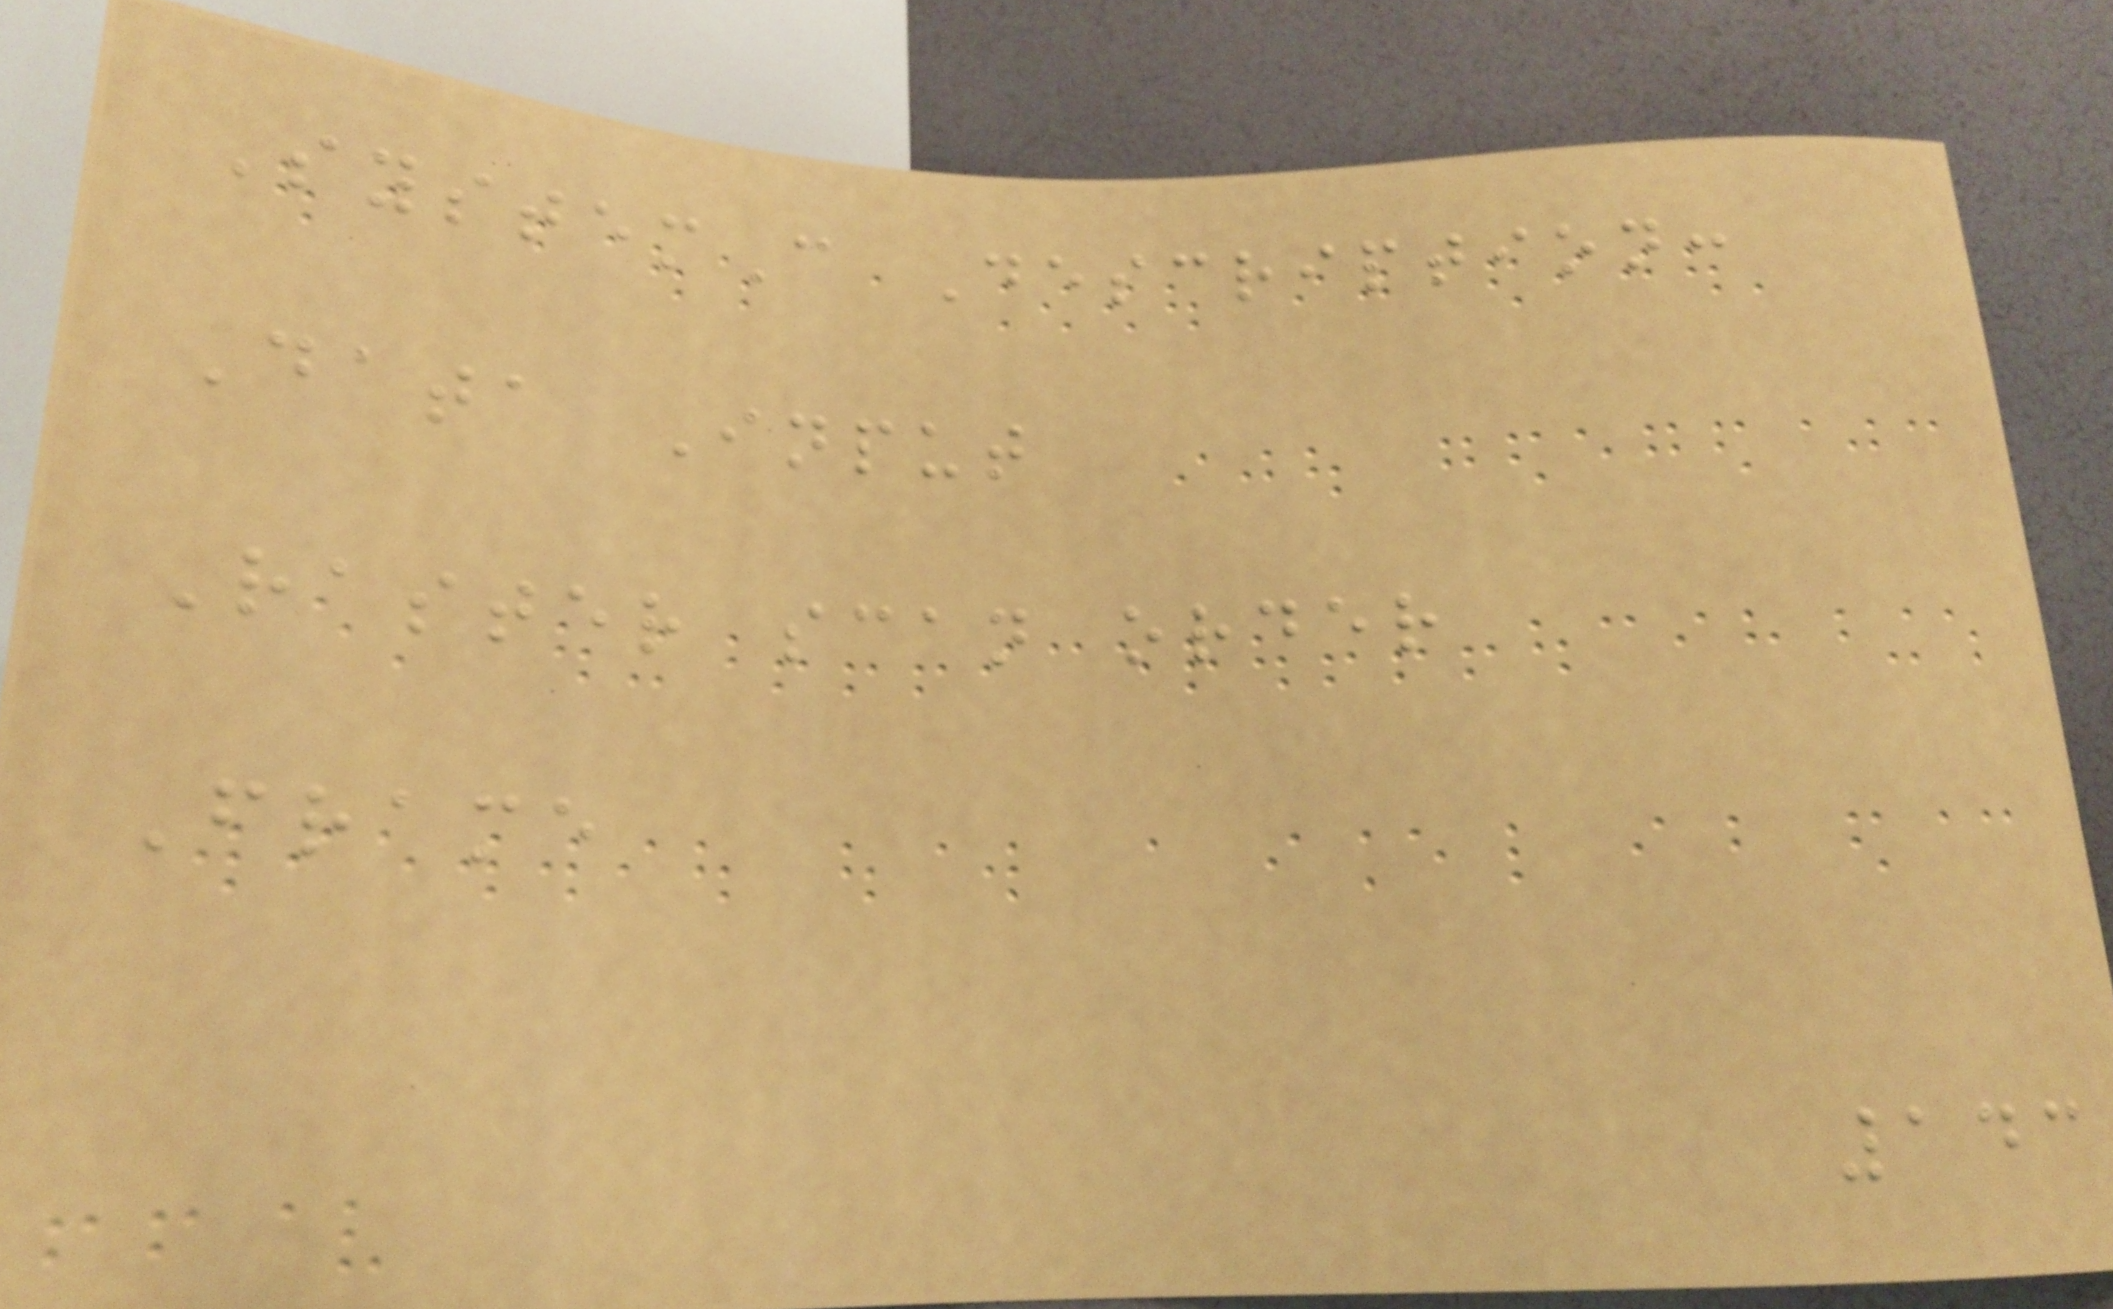SystemC Description:
Data Input
Raster scan order
Frame
143
